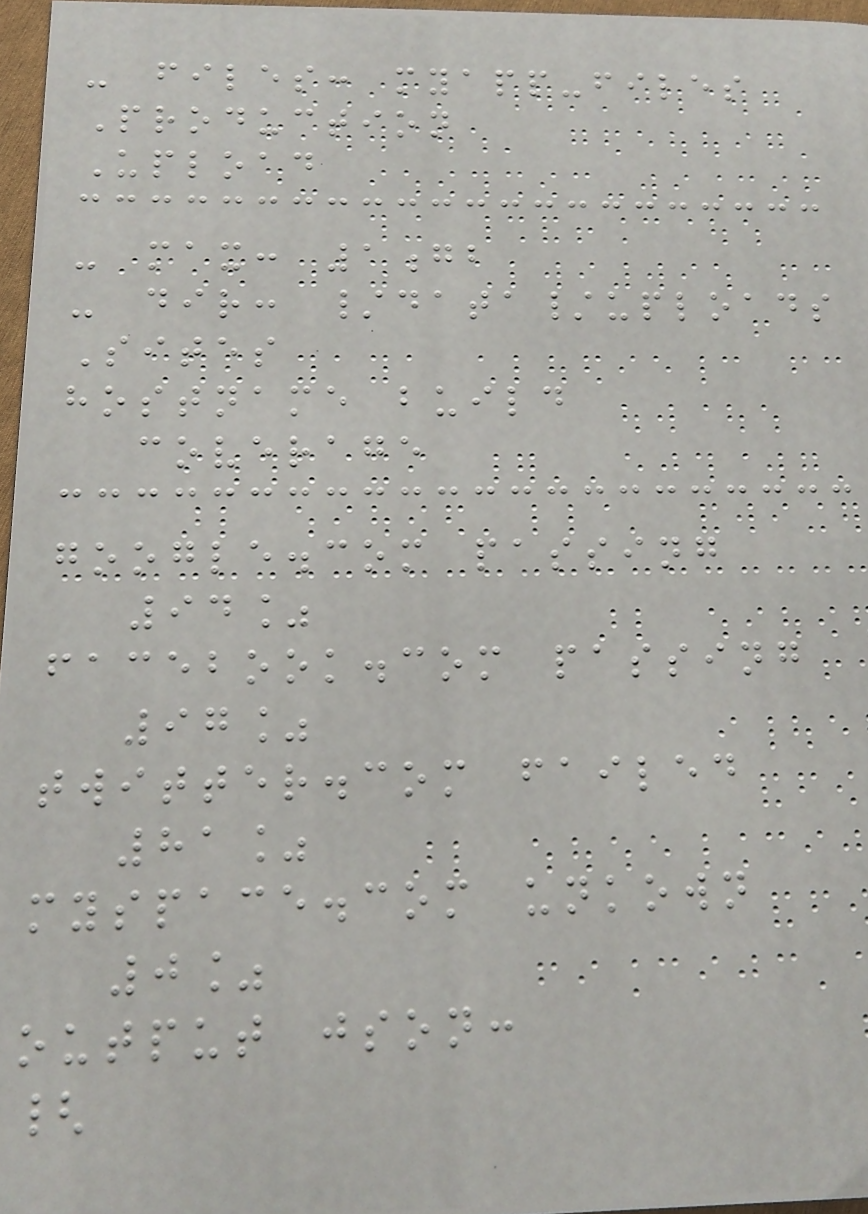- files: myapp-files
Production
Upload
- max: 1gb
- dir: /data/uploads
Sites
hostname build
coverage
google.com passing
94%
facebook.com passing
97%
twitter.com failed
81%
myspace.com unkown
0%
output json:
{
